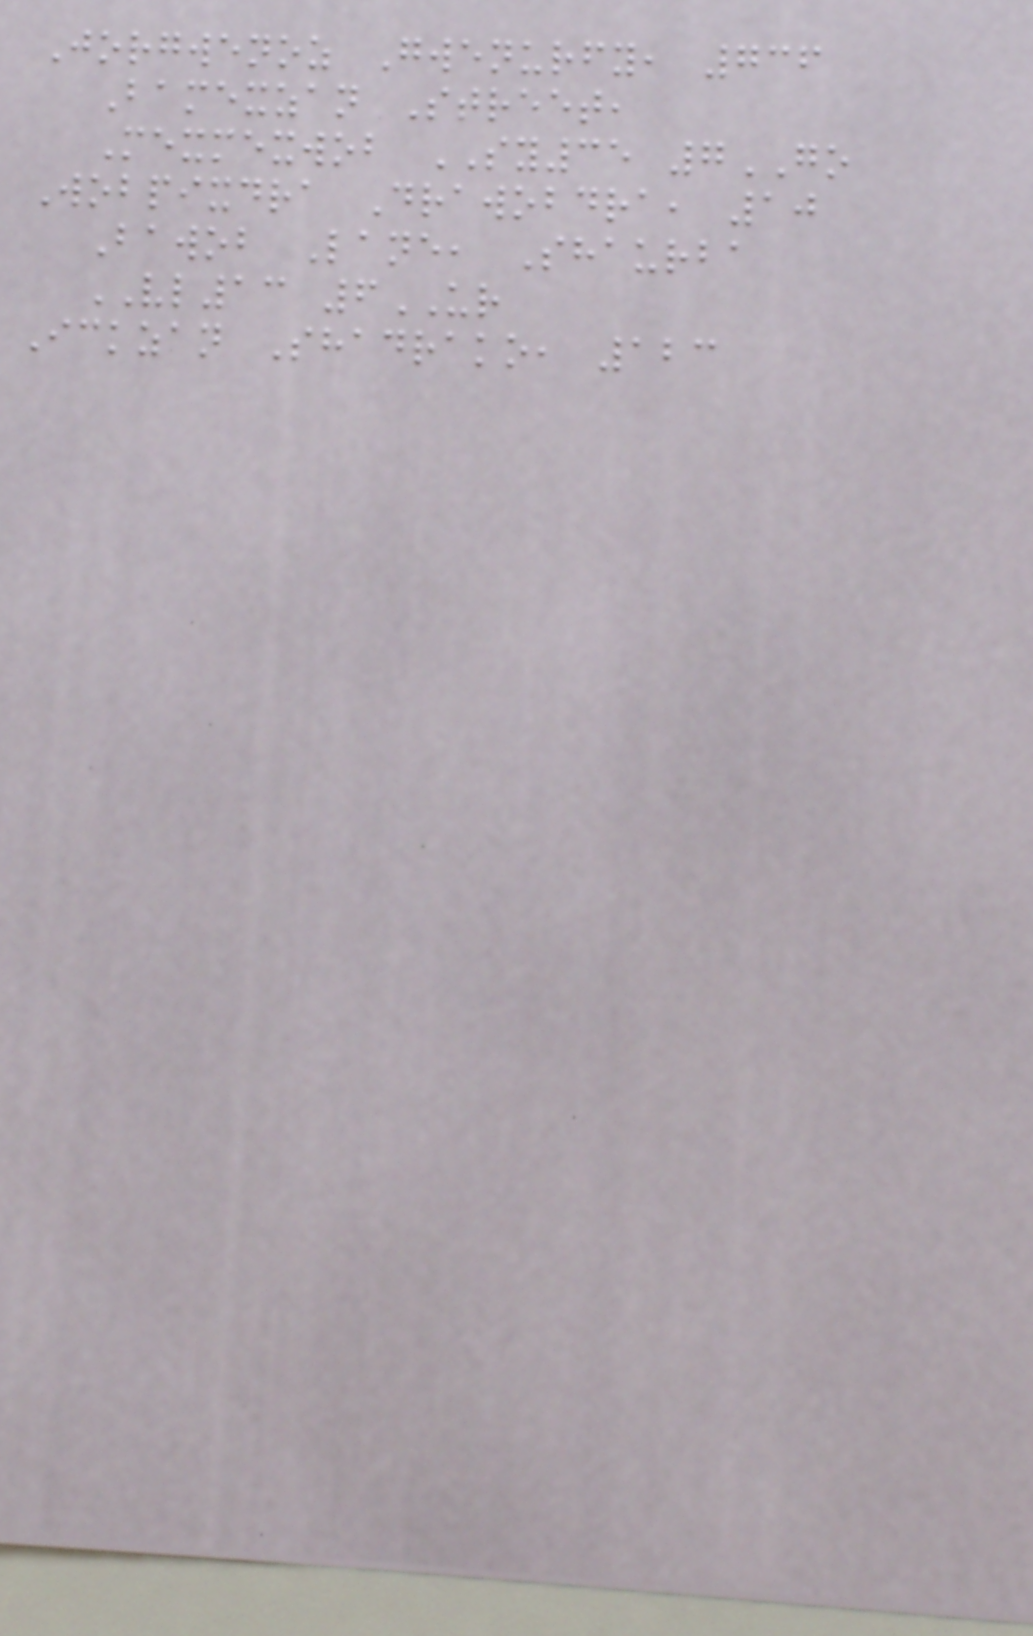Jorgwenoz Gwenurfy, 736
Bamexzan Street,
Mexmexwob SY35 7GO
Wobpixdra Drawobdra, 10
Bawob Lane, Shaurba
VL13 6UR
Ickzan Shadrako, 123
